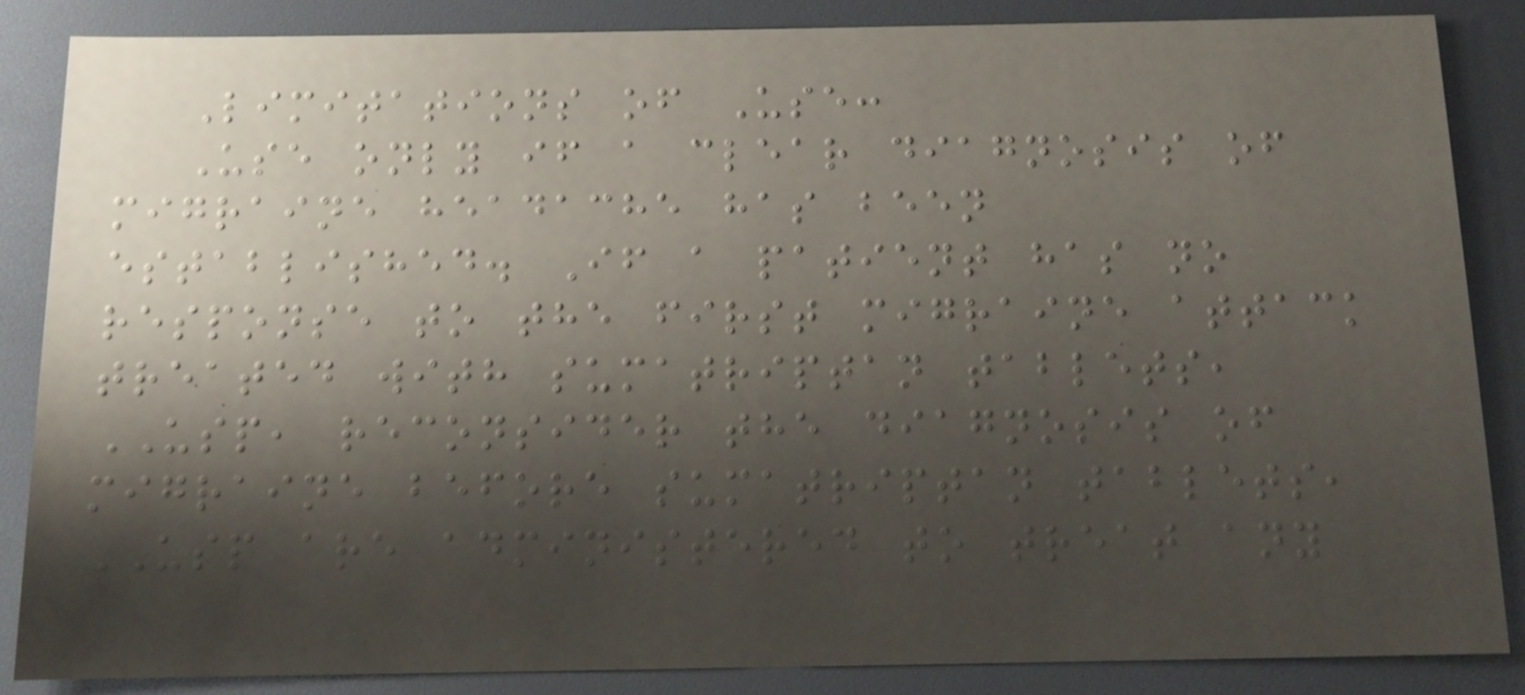Limitations of Use:
Use only if a clear diagnosis of
migraine headache has been
established. If a patient has no
response to the first migraine attack
treated with sumatriptan tablets,
USP, reconsider the diagnosis of
migraine before sumatriptan tablets,
USP are administered to treat any
